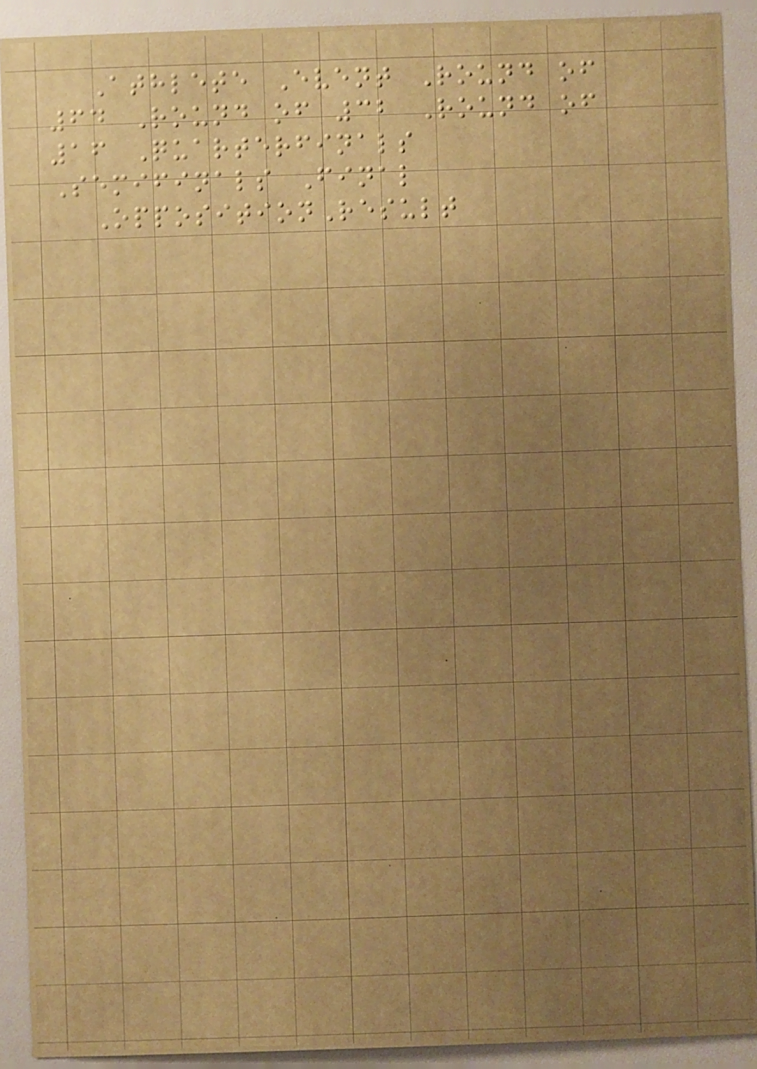Athlete Event Round of
64 Round of 32 Round of
16 Quarterfinals
Semifinals Final
OppositionResult
